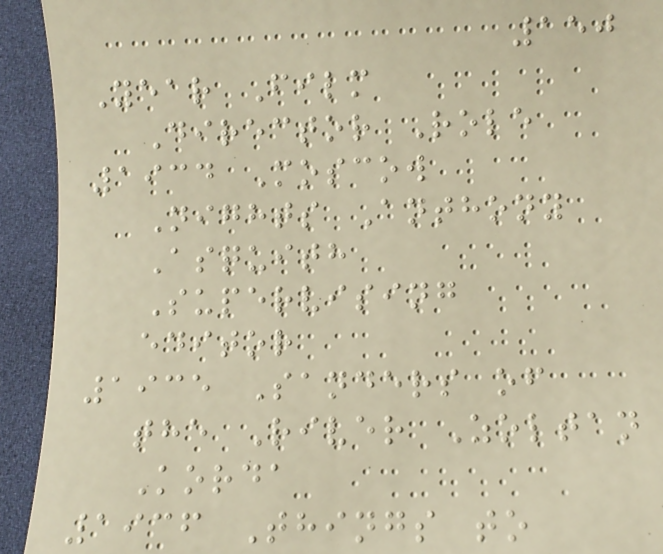150
Year Film
Director Role
1934 Moscow
Nights Anthony
Asquith
Supervising
editor
1935 Sanders of
the River Zoltan
Korda
1936 Things to
